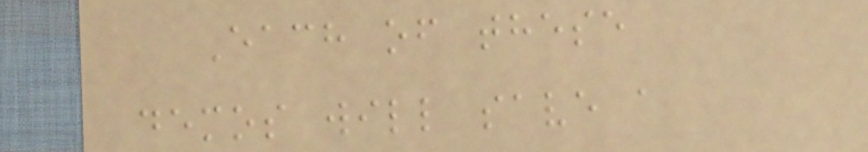Each of these
demos will save a
